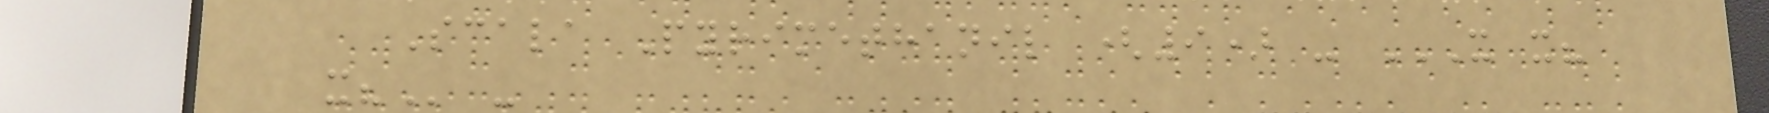Scala Pyrimethanil (9) - X X?
X? -
